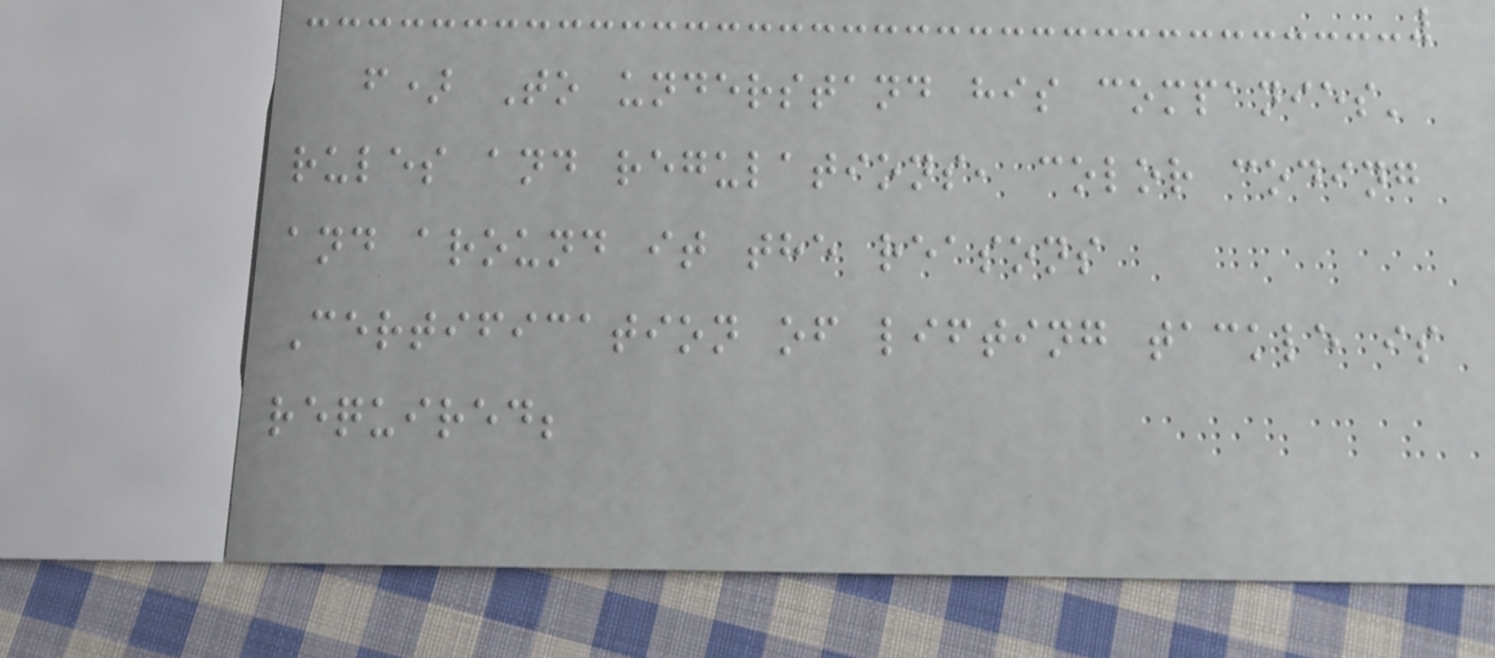f) To understand his companies'
rules and regulations, color coding
and around it the reasons
Certification of lifting tackle is
required;
